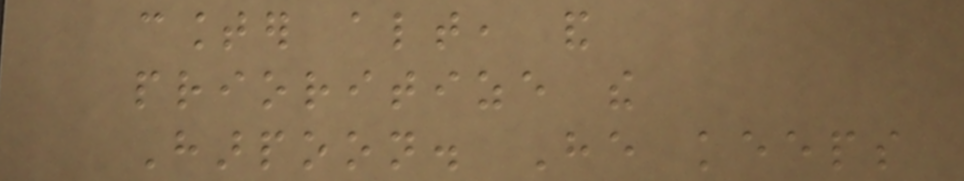counter altogether, and
prioritize the
Harpoon. He keeps
